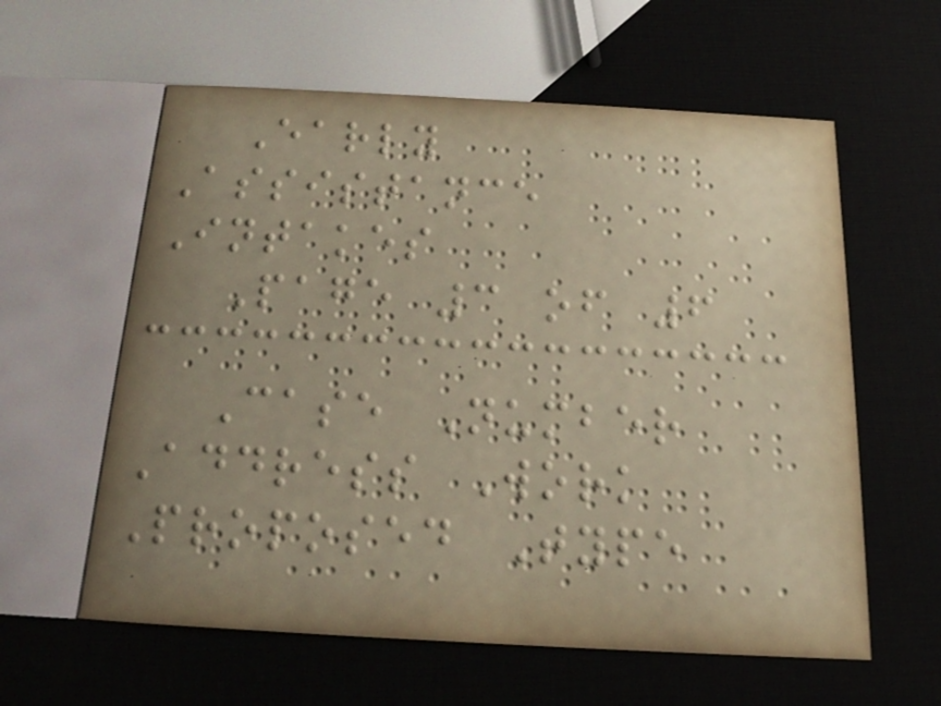Early
Assistance
Intakes
Page 3 of 6
Case Number
Address Work
Proposed Type
